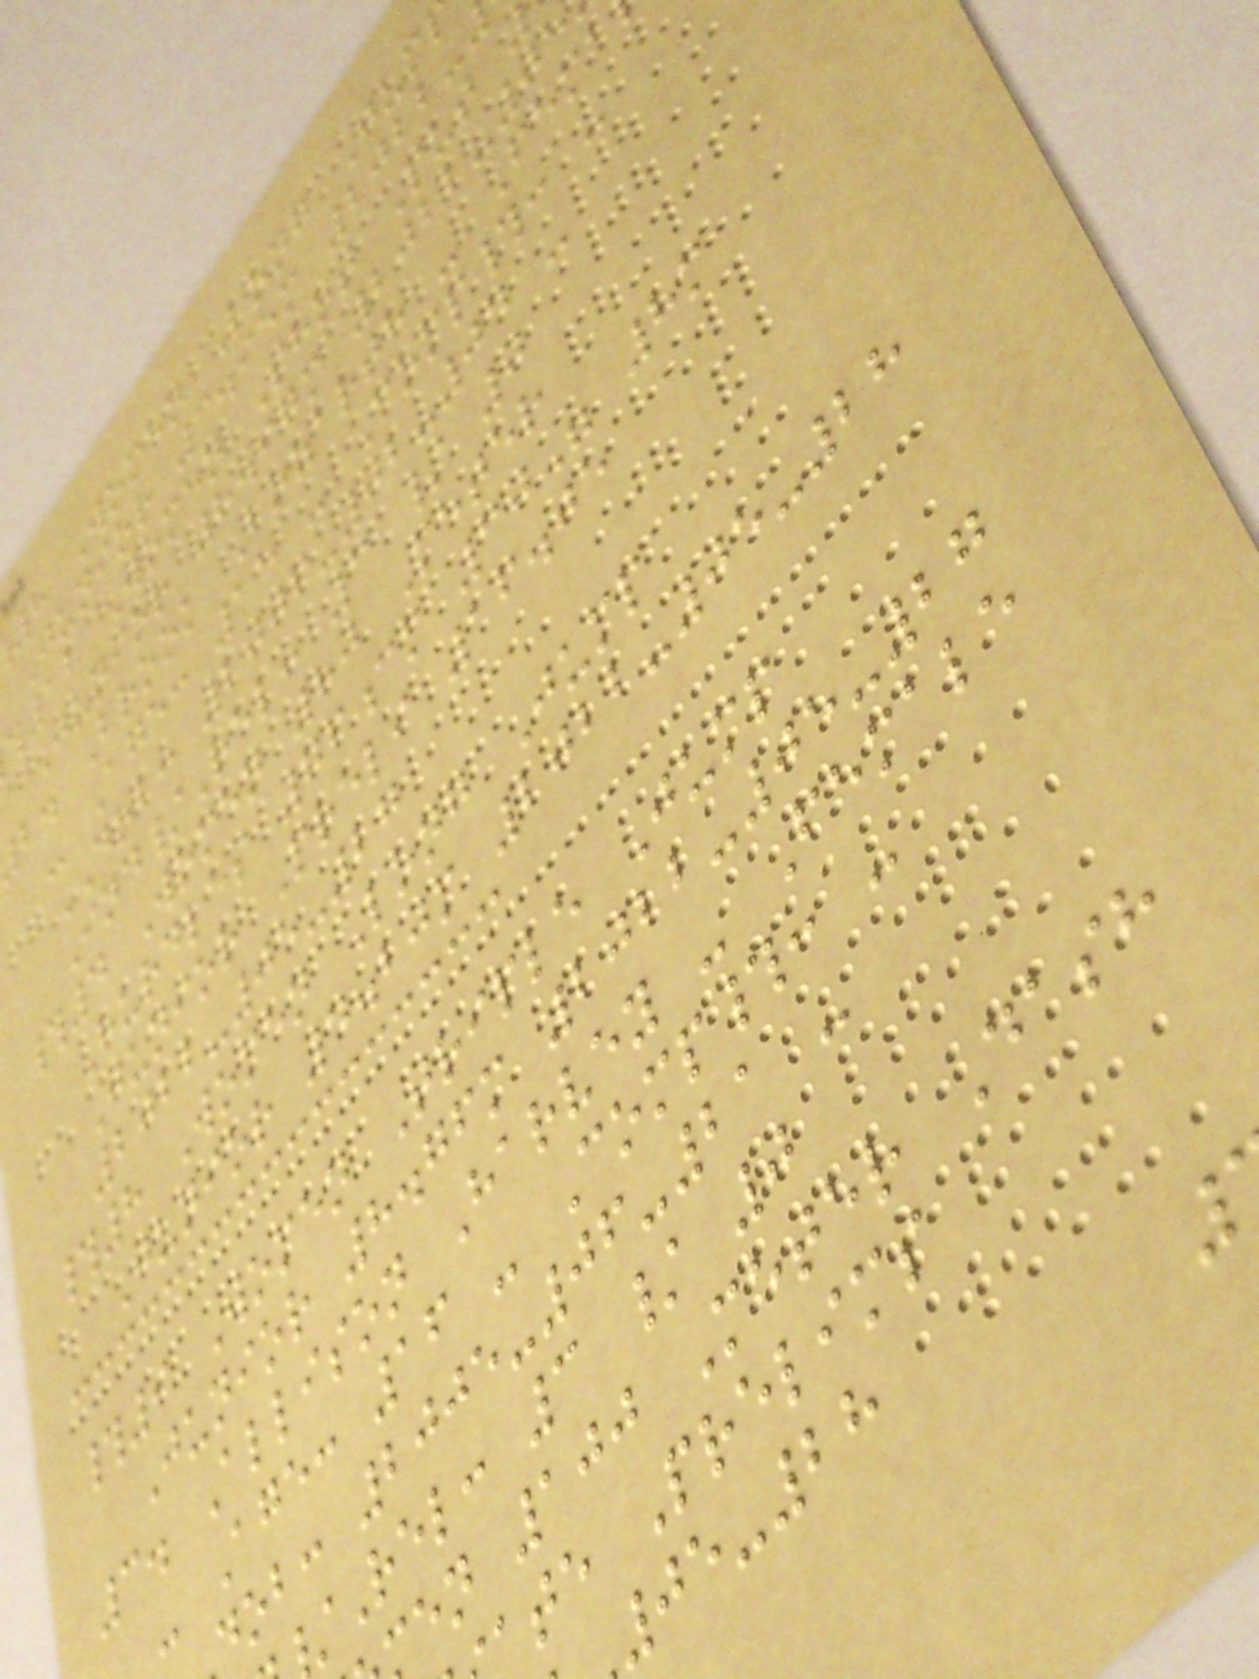8 Women Long Jum
Junior 3.95m 2022-
12 Women Shot Put
Junior 8.97m 2022-05
b. Brook Bozarth - Fema
- Age: 15 - Comp#: -
DOB: 2006-02-04 -
Ind/Rel: 3 / 0
#4 Women 80 Meter
Hurdles 76cm 30" 8m
Junior Preli 16.05
2022-05-27
#8 Women Long Jump
Junior 4.20m 2022-05-28
#9 Women Triple Jump
Junior 8.76m 2022-05-27
3. Allison Harvey - Female
- Age: 16 - Comp#: -
dob: 2005-06-21 -
Rel: 3 / 0
en 100 Meter Dash
ate Prelims
05-28
